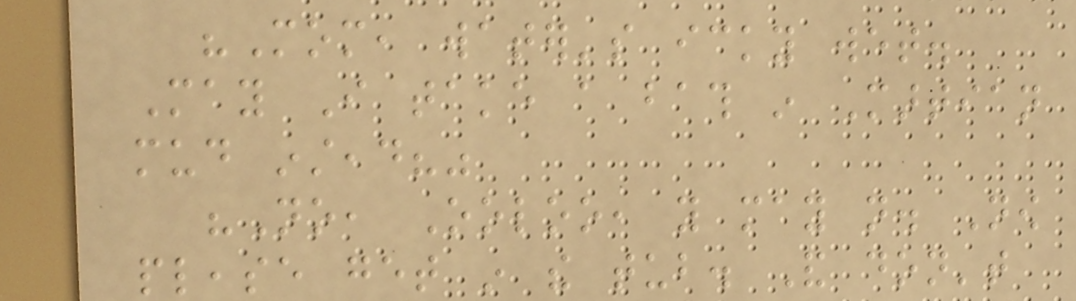"Mom, water's icky wet.
May I take a bath in Martian
mud instead?"
"No, Ooloo, you may not. Now
please get in the tub. And don't
